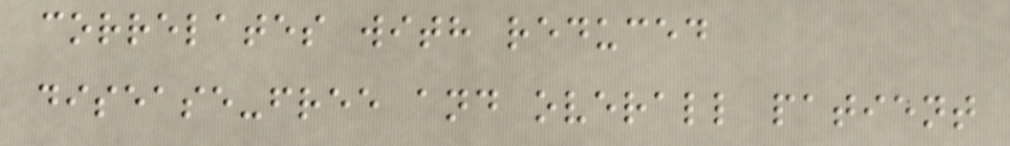correlates with reduced
disease-free and overall patient
